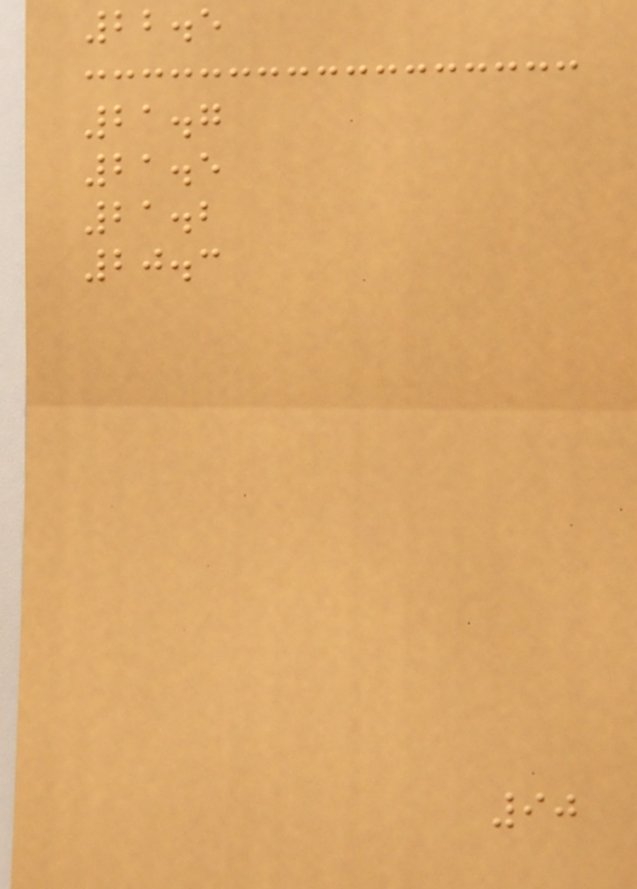22.5
21.7
21.5
21.2
20.3
90
